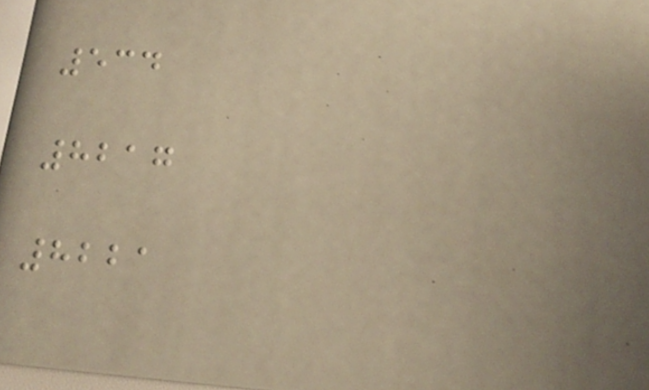534
8217
8221
